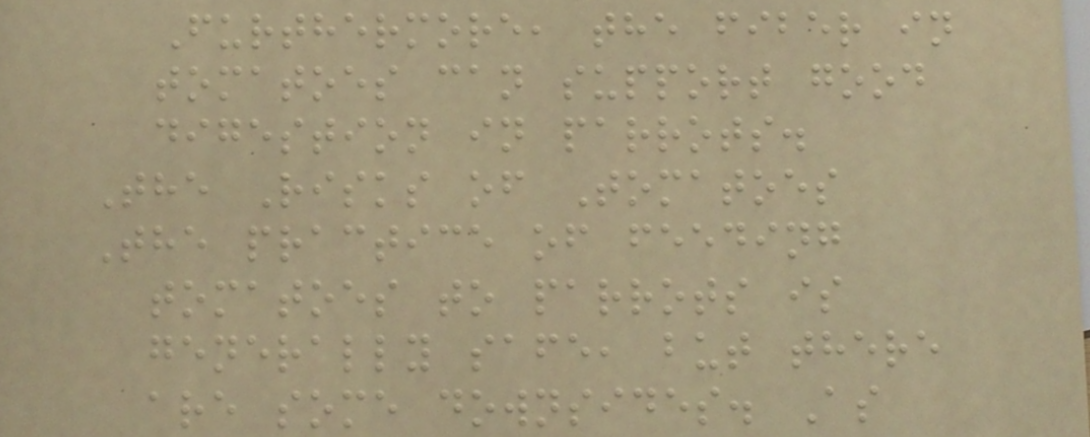Furthermore, the fiber in
tomatoes can support good
digestion in parrots.
The Risks of Tomatoes
The practice of feeding
tomatoes to parrots is
generally safe, but there
are some downsides. As
